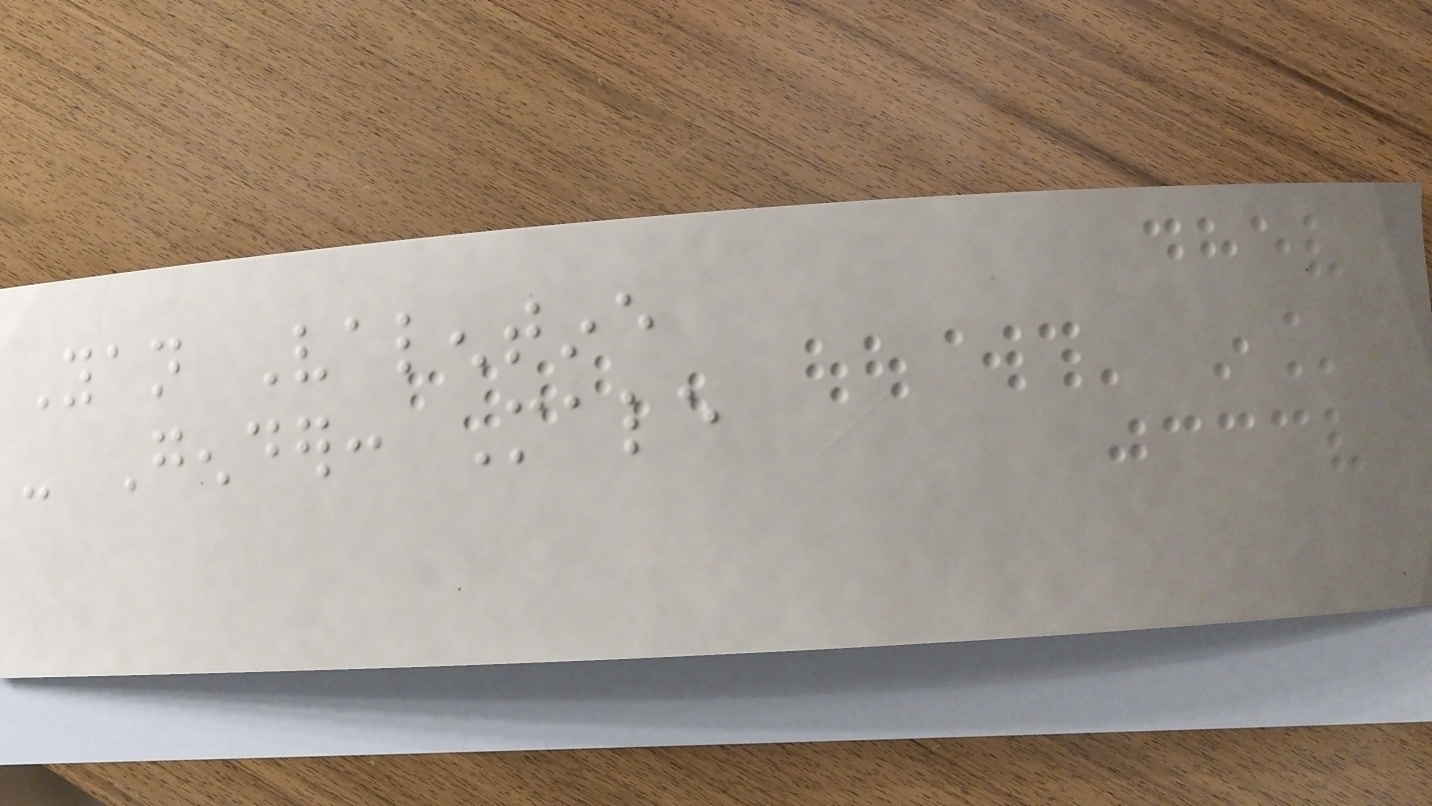Yan Valentine
- Gender: Male
